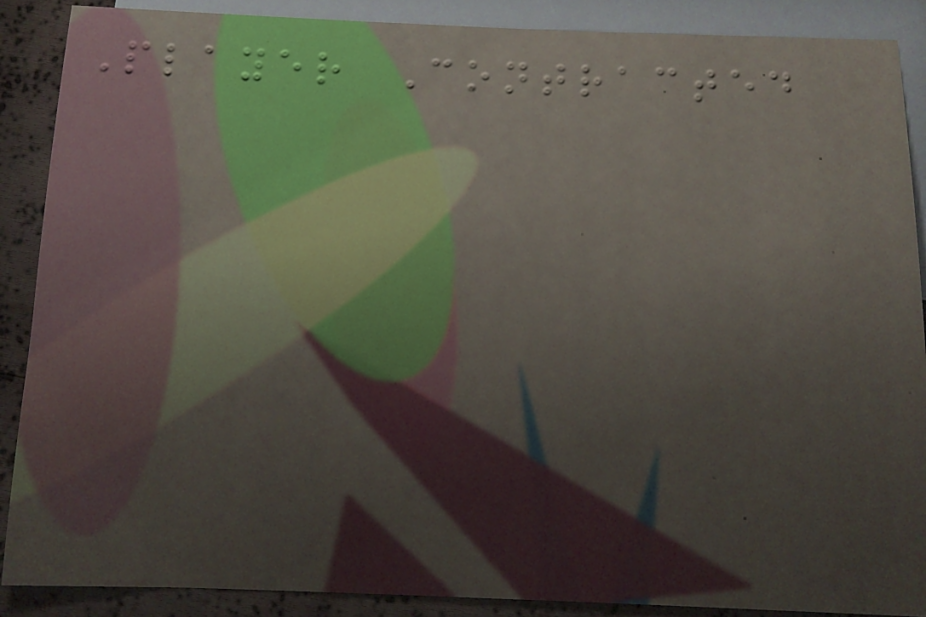Player Contracted
